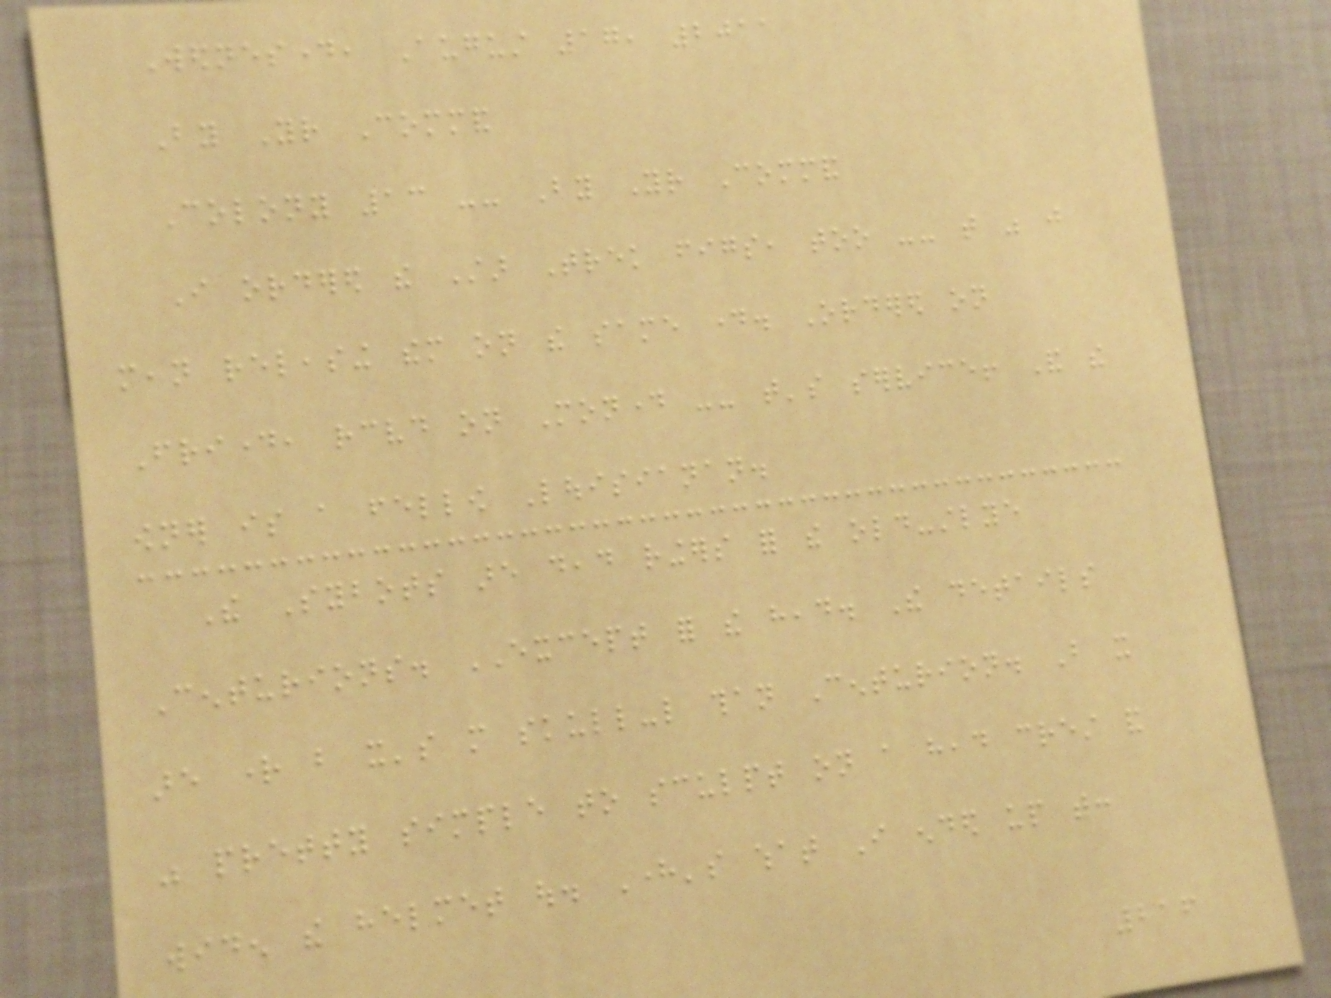Wednesday, August 17, 2011
By Your Command
Colony 13 -- By Your Command
I ordered the Star Trek figs, too -- that was just
mean releasing them on the same day. Ordered on
Friday, received on Monday -- that's service! And the
owner is a fellow Louisianan.
The Sybots are dead ringers for the old-stlye
Centurions. EXCEPT for the head. The details
are right but it's more skull-like than Centurion. But it
was pretty simple to sculpt on a head crest and
widen the helmet out. Here's what I ended up with:
216
